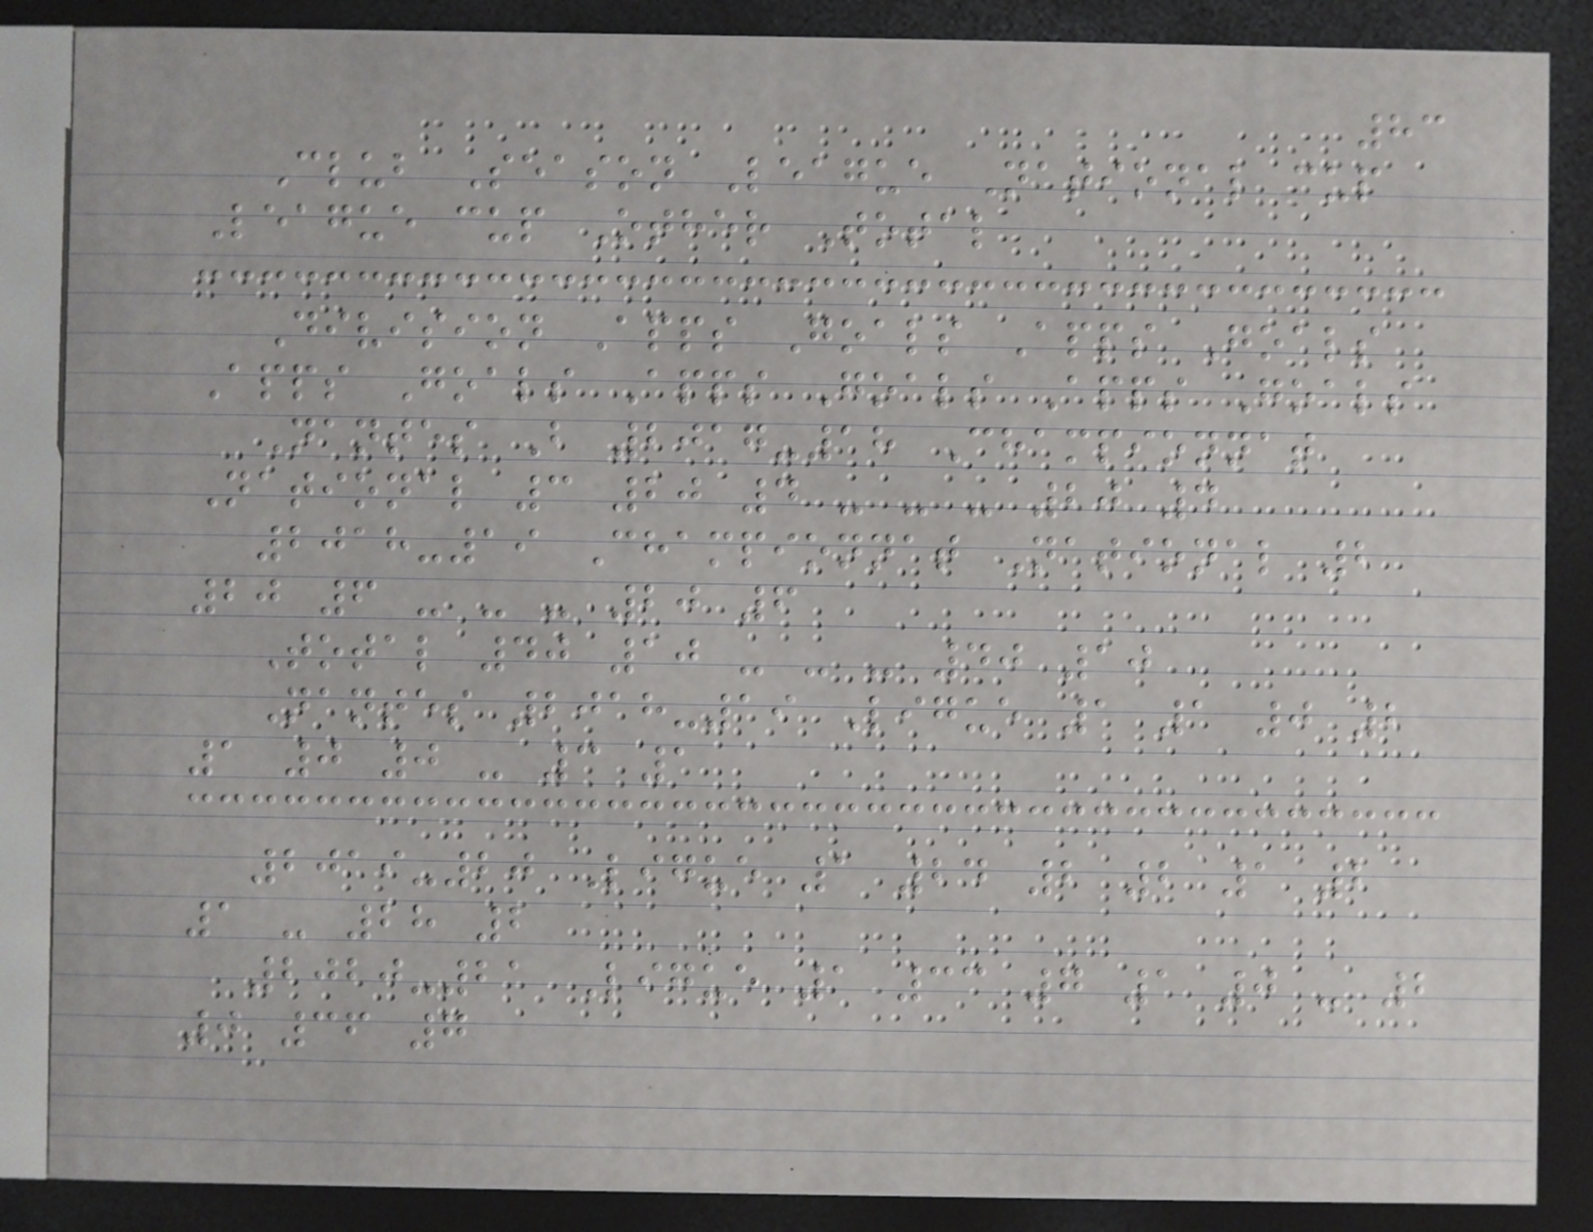83
Club Season League National cup
League cup Other Total
Division Apps Goals Apps Goals
Apps Goals Apps Goals Apps Goals
Nantes B 2017-18 Championnat
National 3 20 4 - - - 20 4
2018-19 Championnat National 2
20 6 - - - 20 6
Total 40 10 - - - 40 10
Nantes 2018-19 Ligue 1 1 0 2
1 0 0 - 3 1
2019-20 Ligue 1 24 2 2 1 2
1 - 28 2
2020-21 Ligue 1 33 7 1 0 - 2
0 36 7
